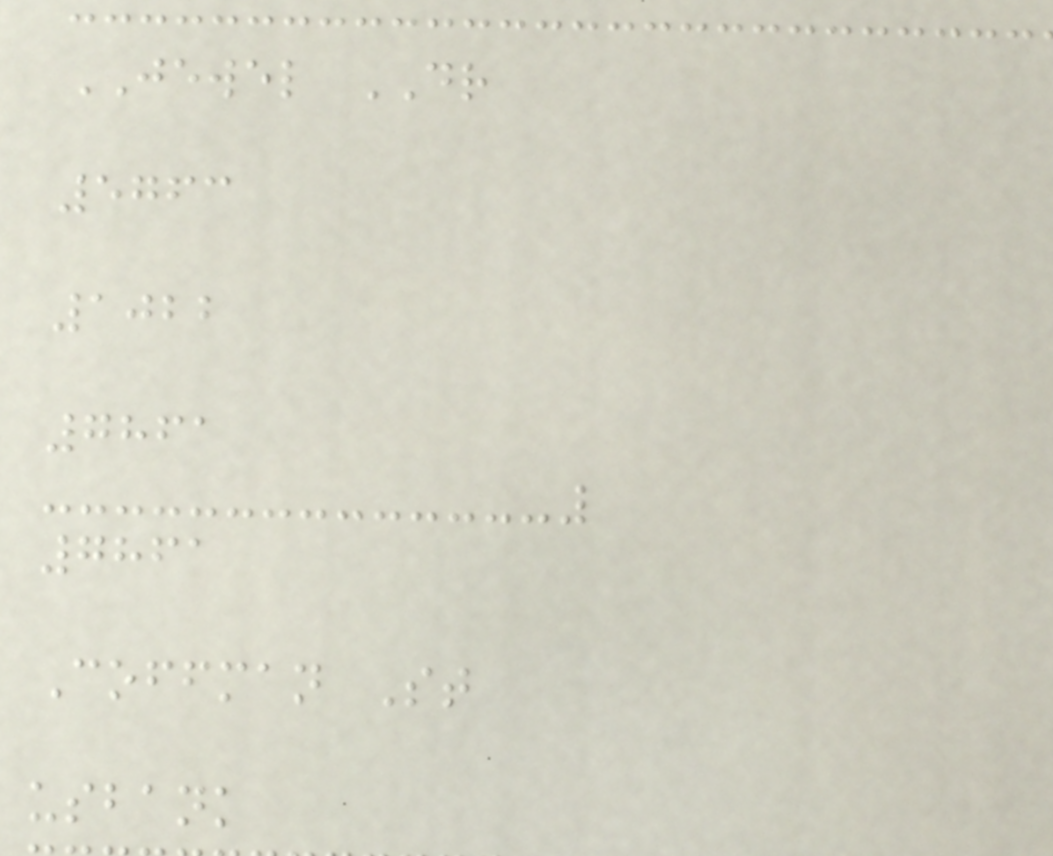JEWEL DR
5763
1022
7861
7861
Coffman St
usbank
